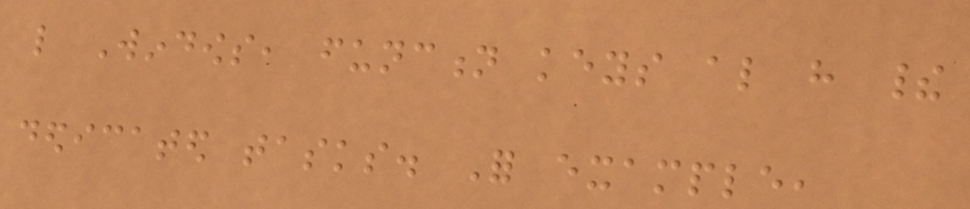like Windows, function keys also have their
dedicated tasks. For example,
